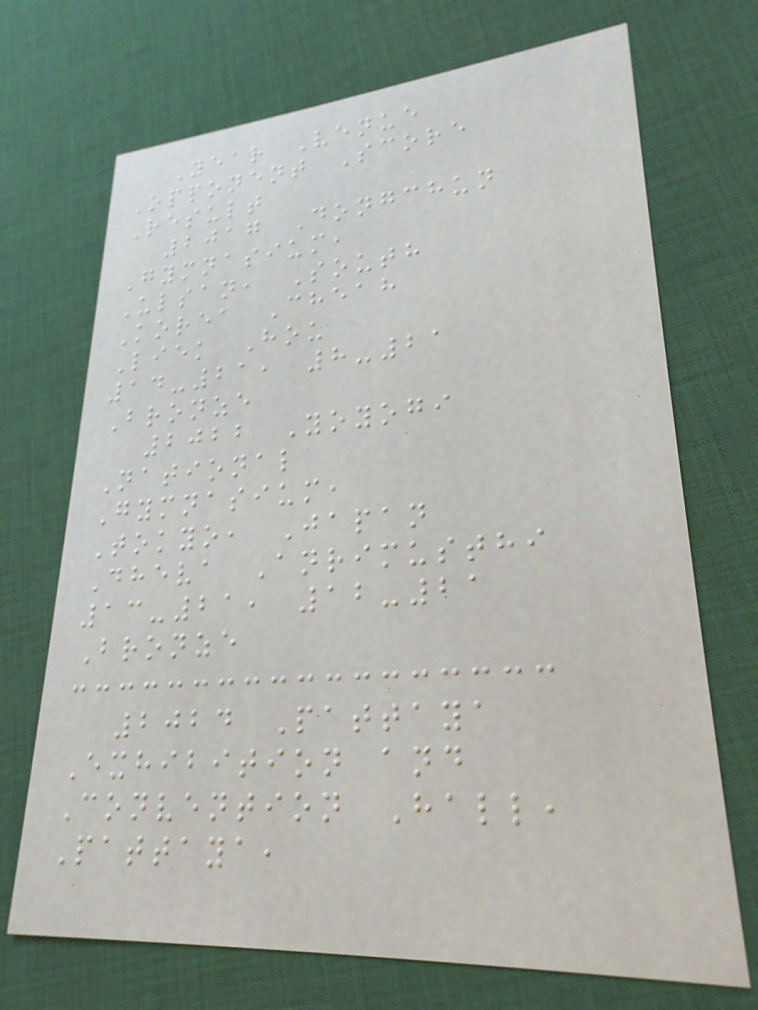Year Venue
Opponent Score
Result
2017 Dongchun
Gymnasium,
Ulsan, South
Korea Cheah
Liek Hou
14-21, 8-21
Bronze
2022 Yoyogi
National
Gymnasium,
Tokyo, Japan
Dheva Anrimusthi
13-21, 12-21
Bronze
2024 Pattaya
Exhibition and
Convention Hall,
Pattaya,
